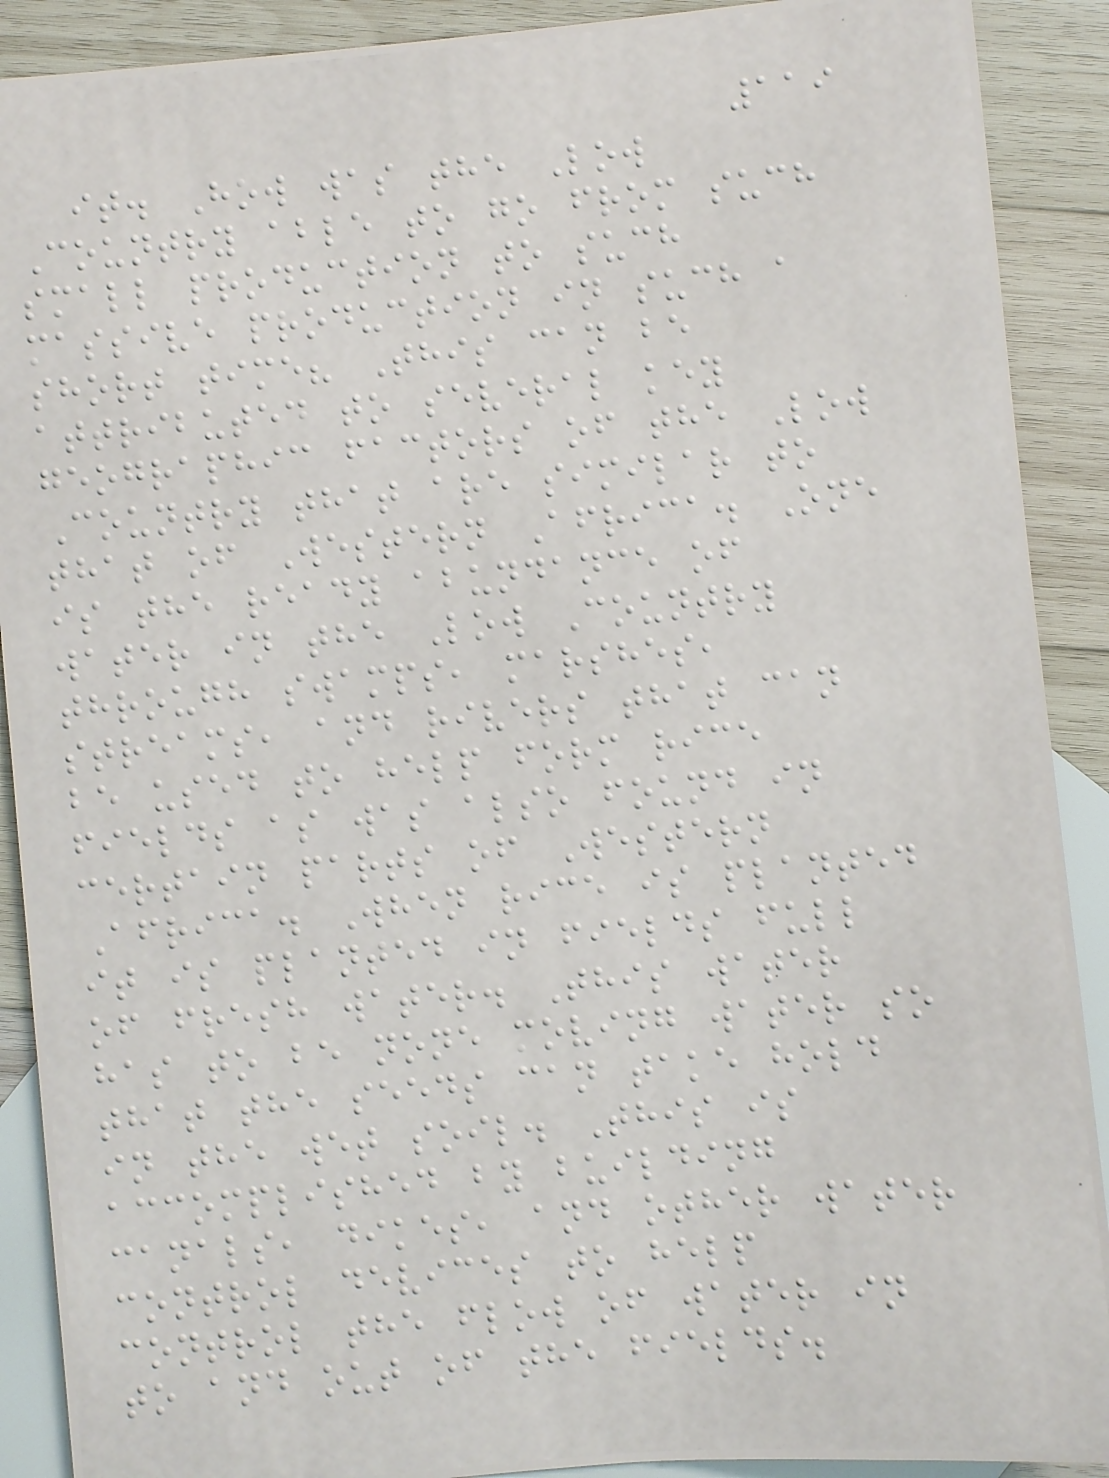119
it. How was the Low
Country able to go from such
small production to such
massive production in such a
short time? This can be
attributed to several key
geographic factors of the Low
Country that are similar to
that of Western Africa. One
is the ready abundance of
water in the Low Country
through swamps, marshes,
streams, and rivers that can
be used to help form rice
fields as was also found in
certain parts of Western
Africa. When rice is planted
it is planted in fields full
of fresh water. This water
has to be none moving water so
that the seeds can take hold
in the wet soil. This is
accomplished by building
canals, dikes, and other water
control devices to help
control the flow of water in
to and out of the fields.
